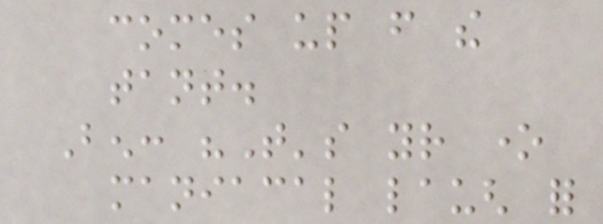comes up from the
tant.
Ben: "That's your one
maniacal laugh for
